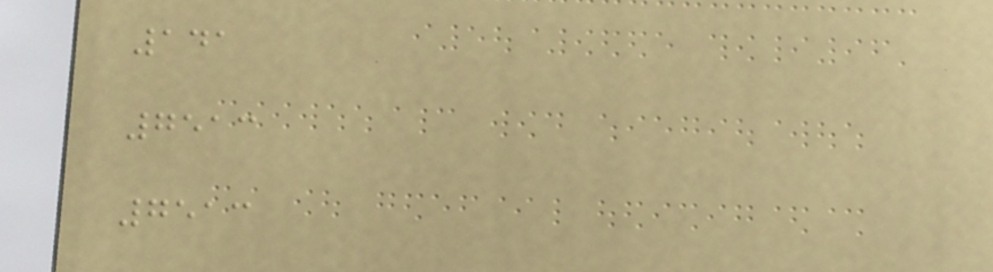141
7513
7513
